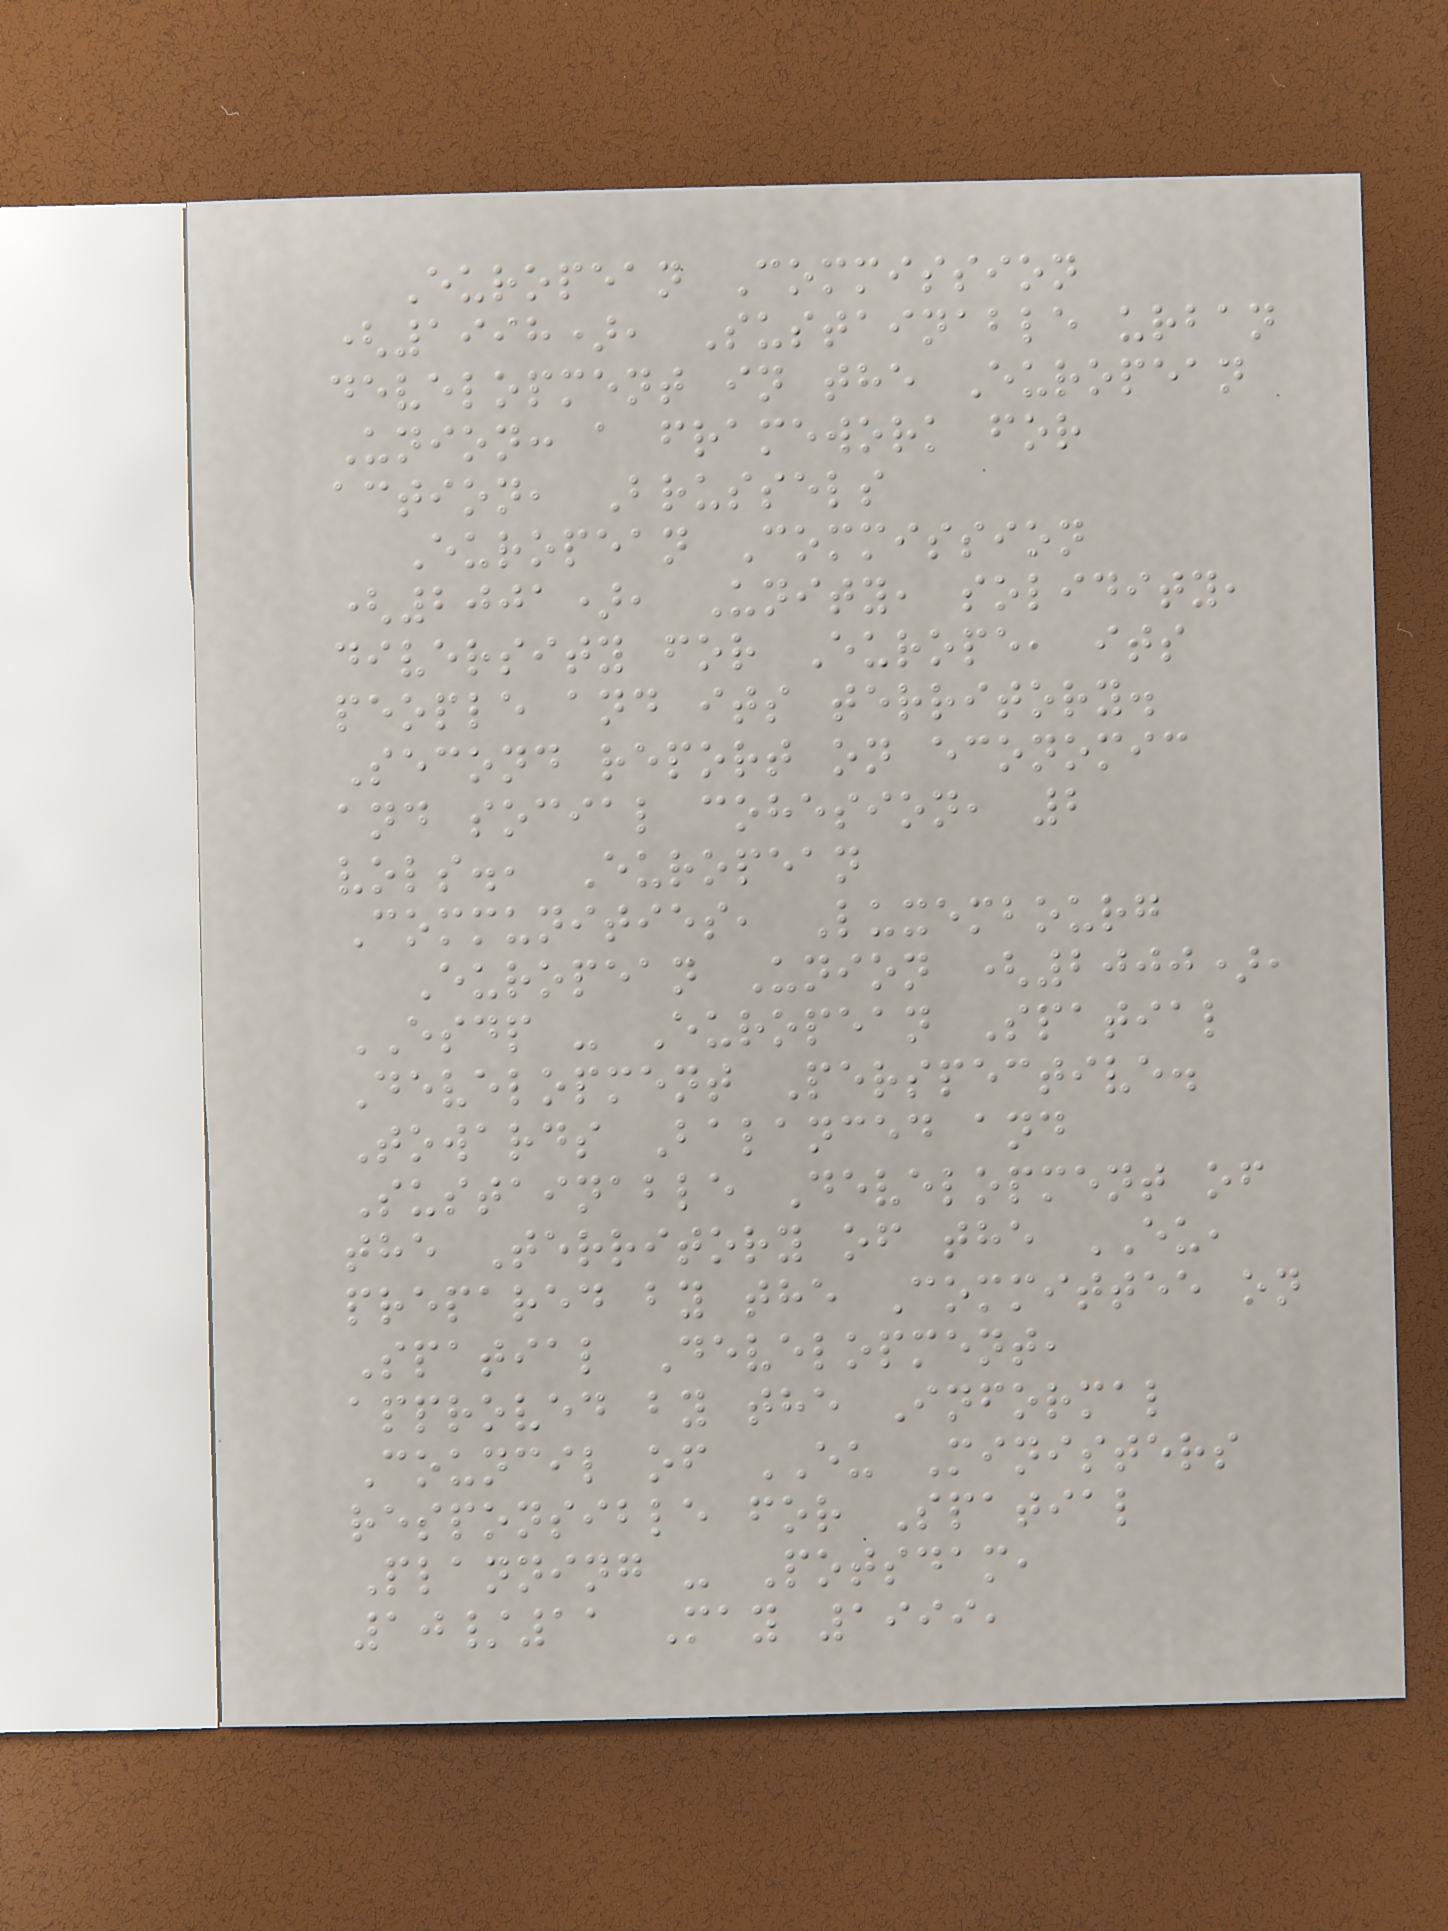European Commission
(1998), Sustainable urban
development in the European
Union: a framework for
action, Brussels
European Commission
(2001), Unity, solidity,
diversity for Europe, its
people and its territory.
Second report on economic
and social cohesion, 2
vols., European
Communities, Luxembourg
European Union (2000),
ESDP - European Spatial
Development Perspective.
Towards Balanced and
Sustainable Development of
the Territory of the EU,
prepared by the Committee on
Spatial Development,
approved by the Informal
Council of EU Ministers
responsible for Spatial
Planning - Potsdam,
10/11 May 1999,
